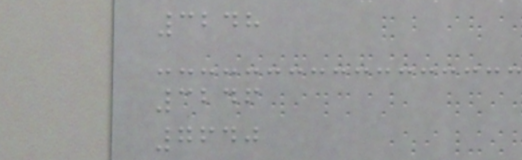3248
3246
7640
